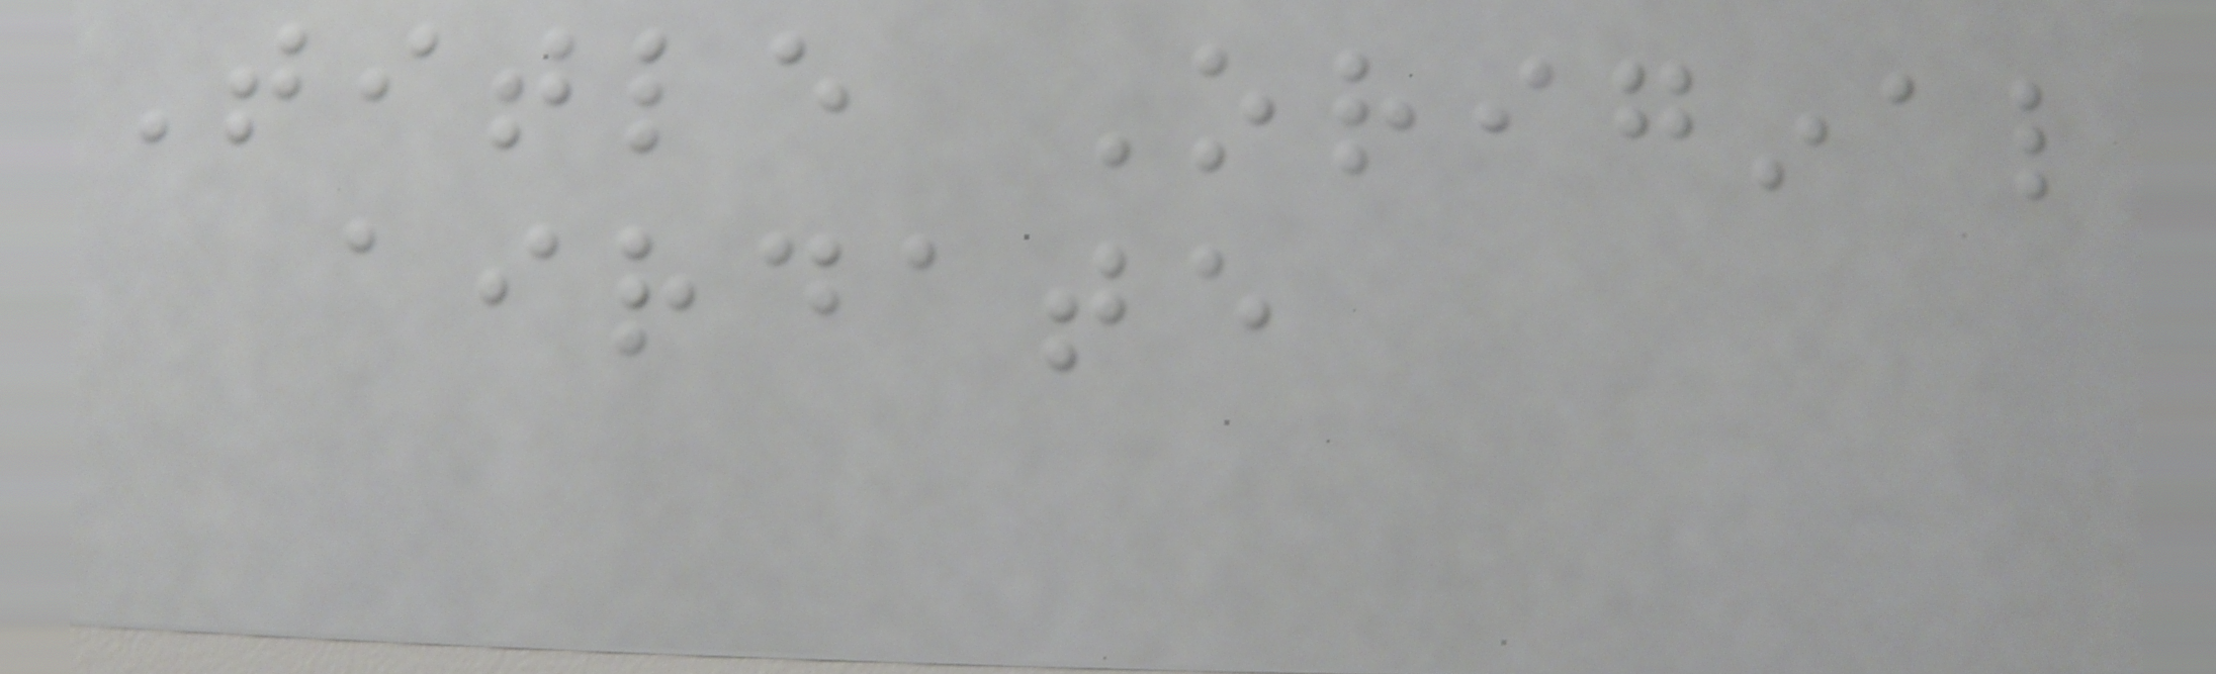Title Original
airdate
